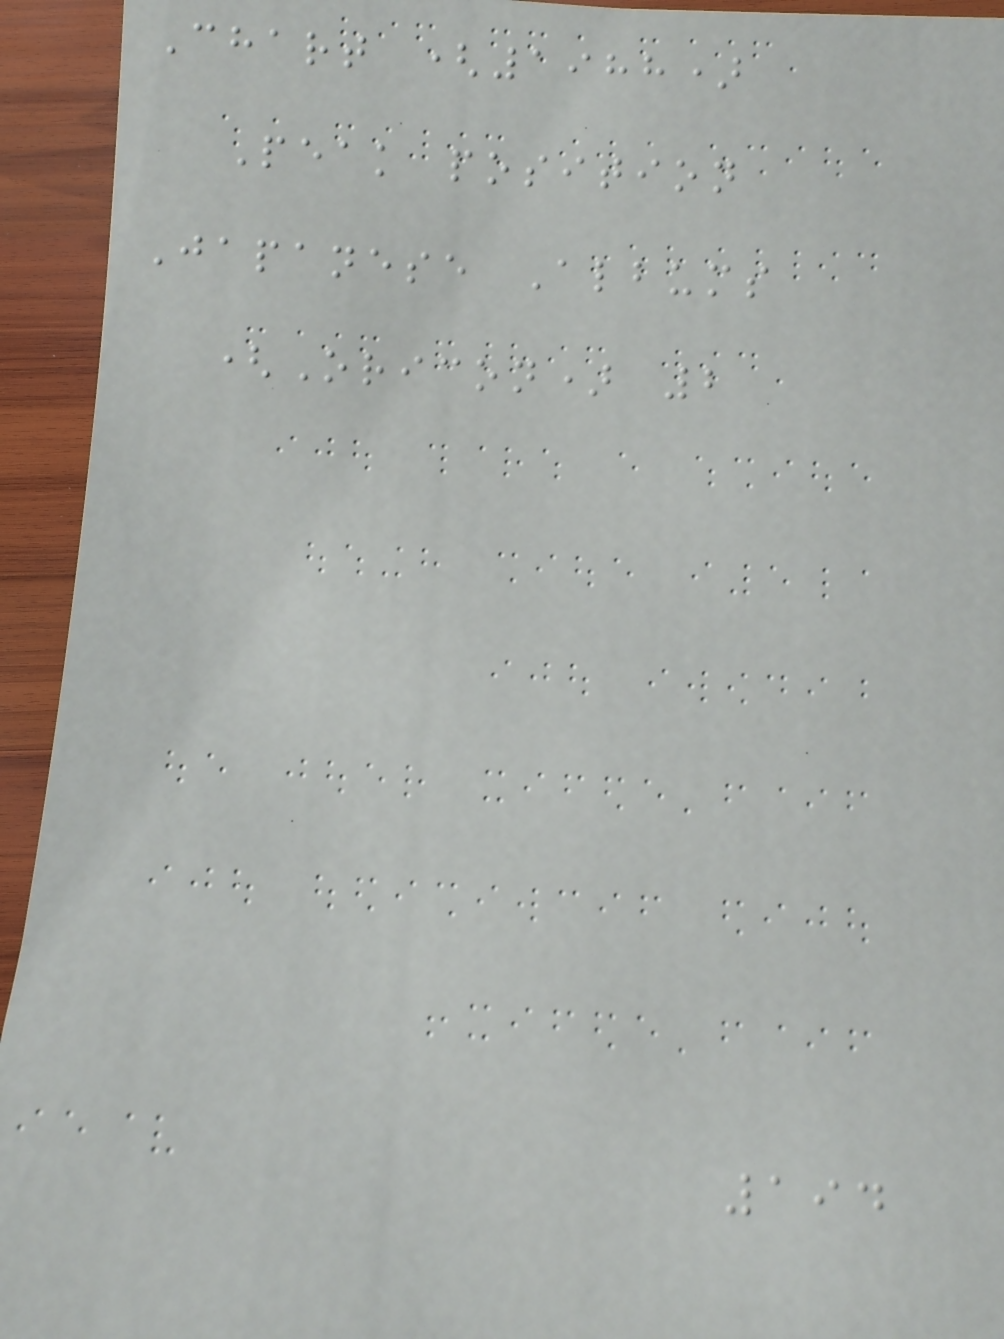Chart (1988)
Peak position
Japanese Albums
(Oricon) 2
194
